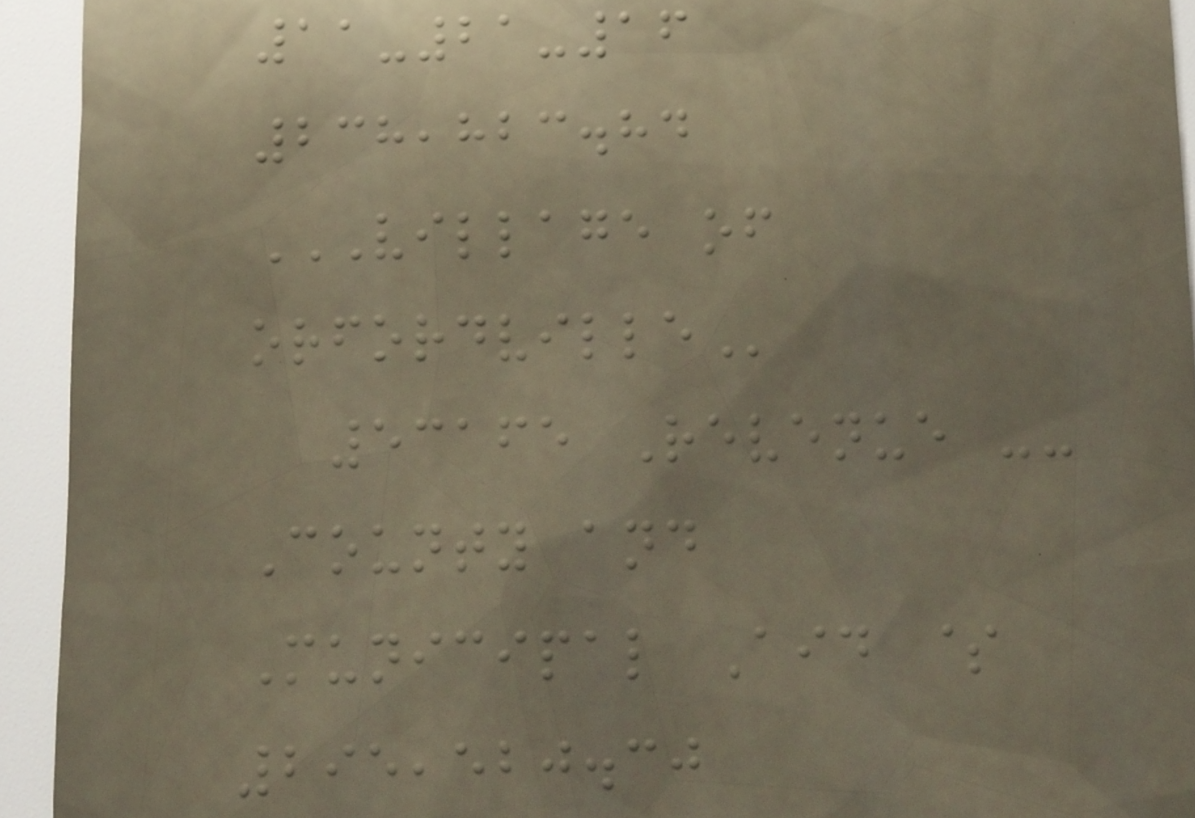11-21-16
238,823.84
VILLAGE OF
ORFORDVILLE
53165 Revenue --
County and
Municipal Aid $
295,520.30
